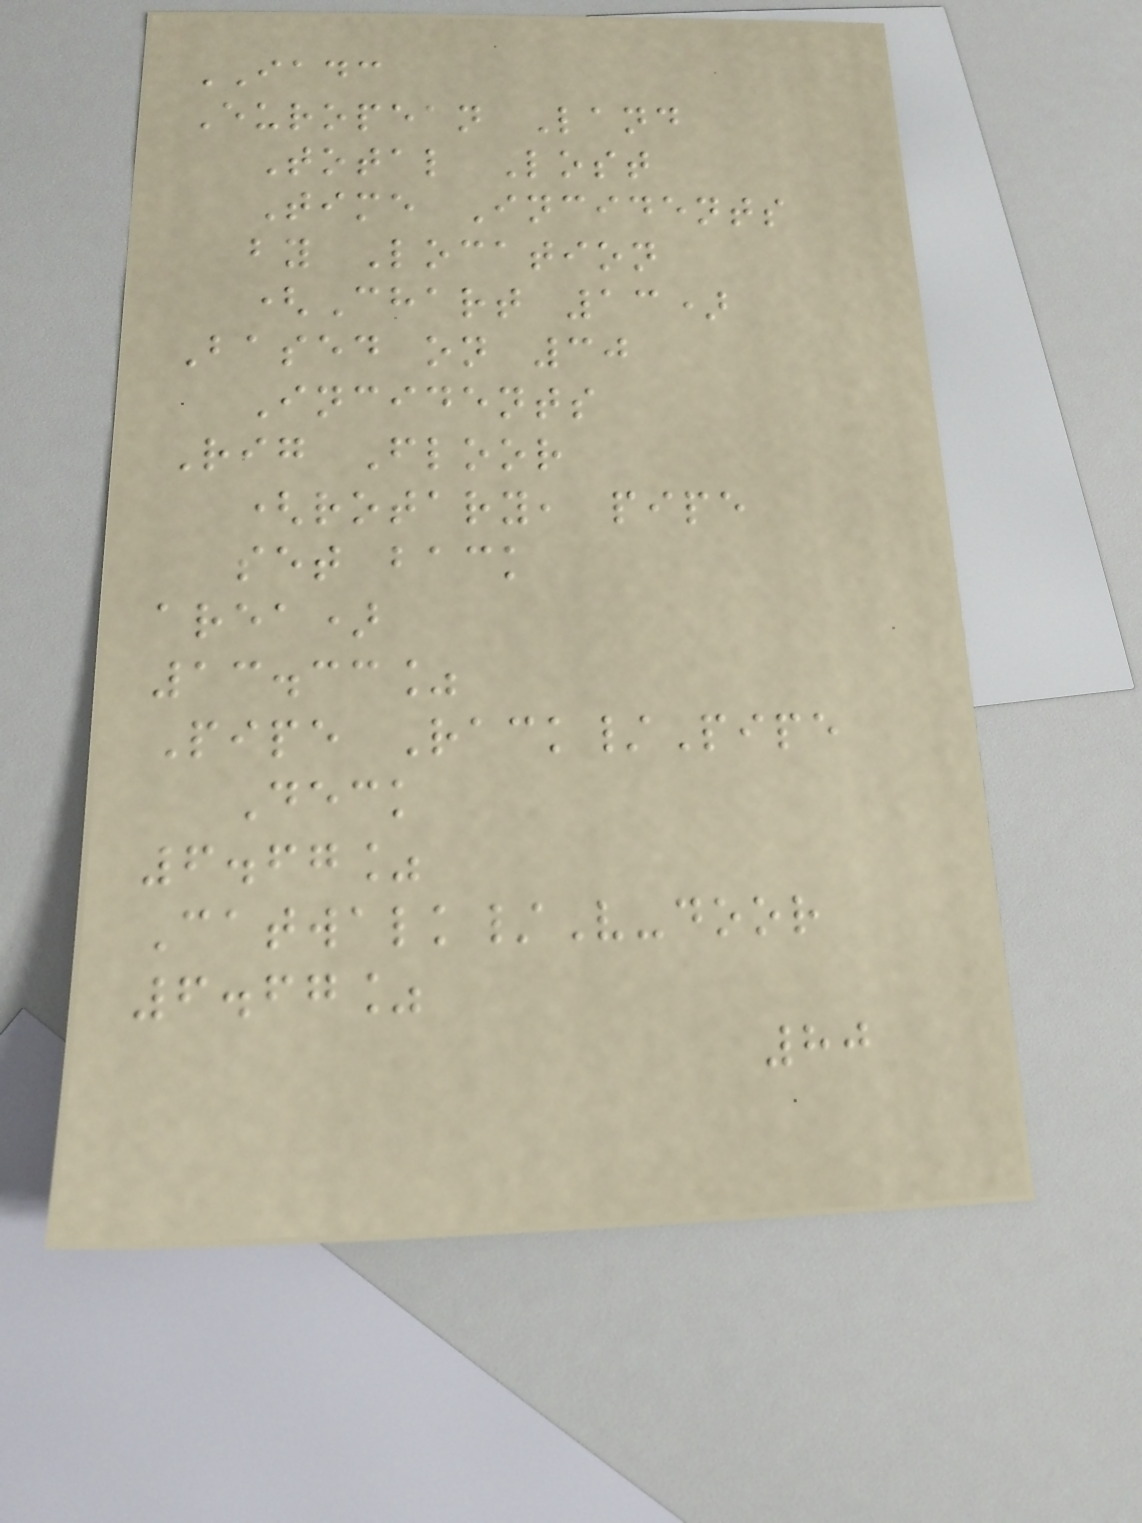IADC
European Land
Total Lost
Time Incidents
by Location
(Chart 13)
Based on 30
Incidents
Rig Floor
(rotary, pipe
set back
area)
13.33%
Pipe Rack/Pipe
Deck
6.67%
Catwalk/V-door
6.67%
80
